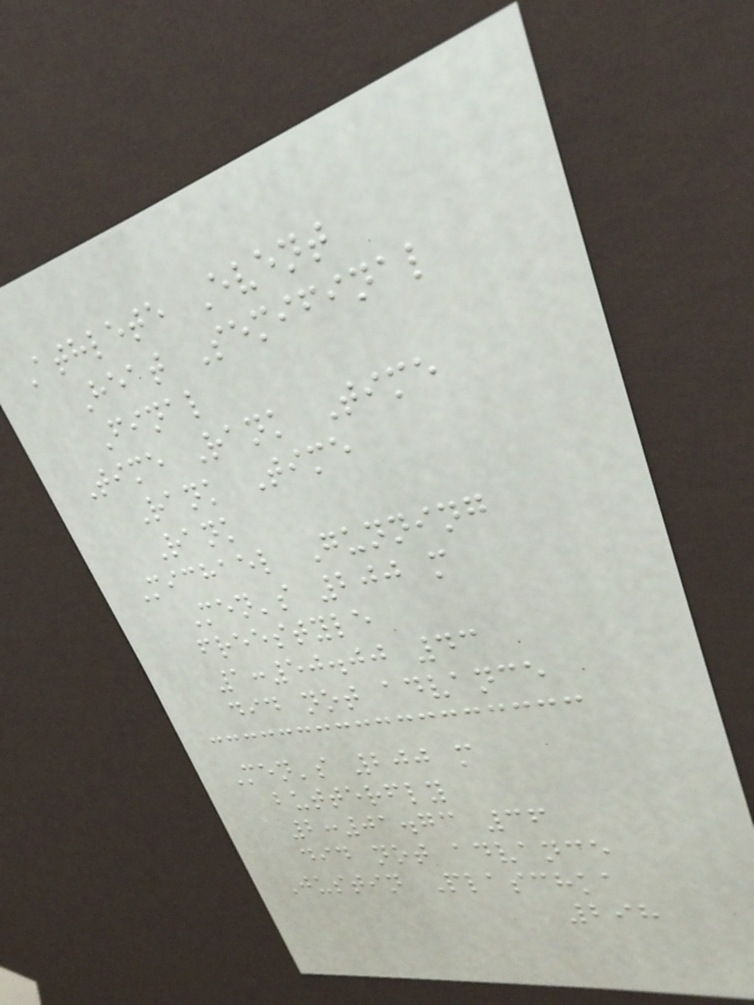Athlete Event
Heat Semifinal
Final
Time Rank Time
Rank Time
Rank
Michael Gunning
Men's 200 m
freestyle
1:50.00 43
did not advance
Men's 200 m
butterfly
2:01.73 36
did not advance
Justin Plaschka
298
